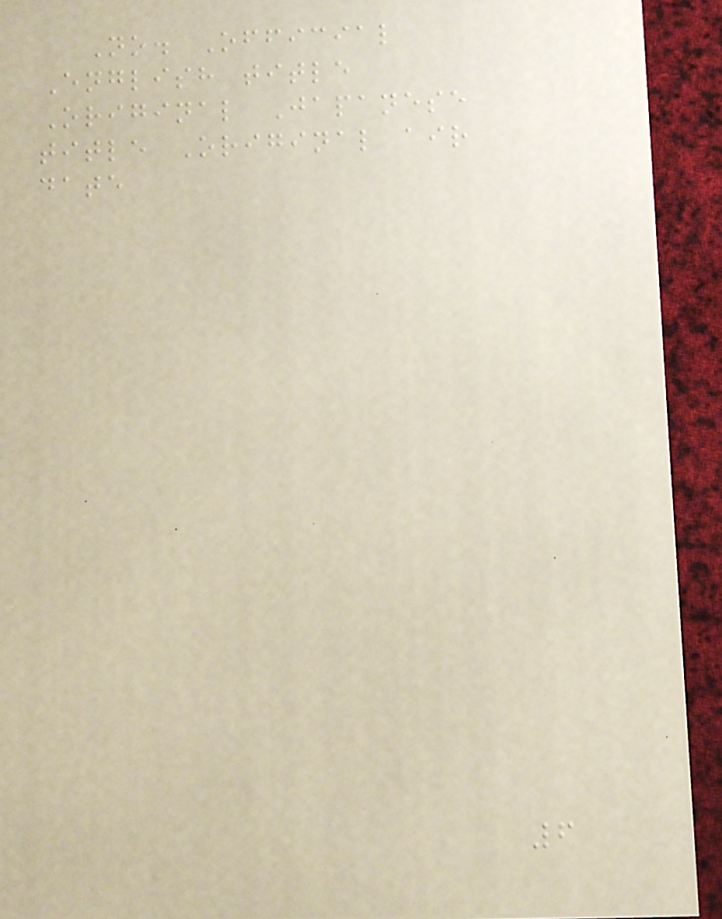No. Official
English title
Original Japanese
title Original air
date
6
